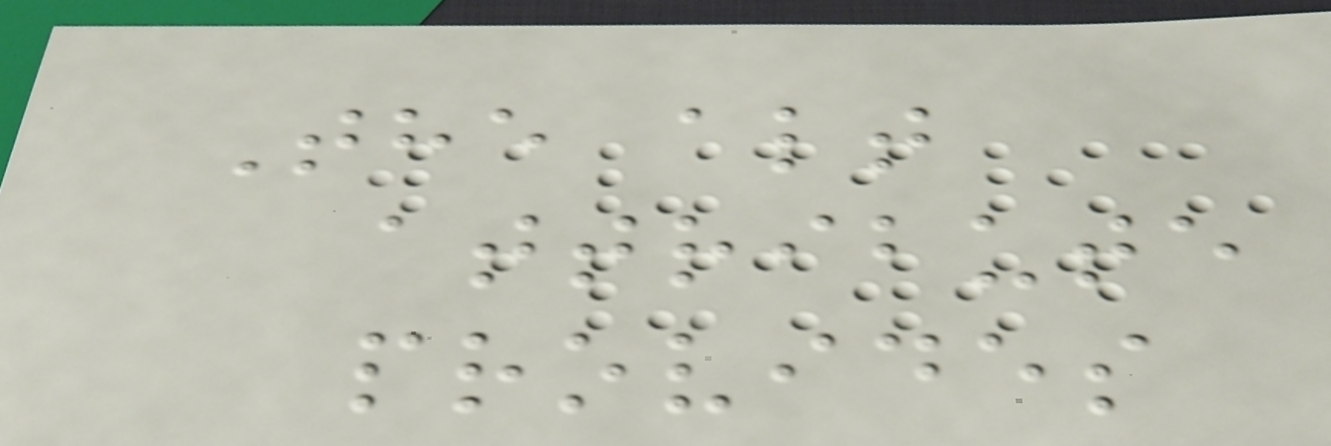The alt
attribute
provides
